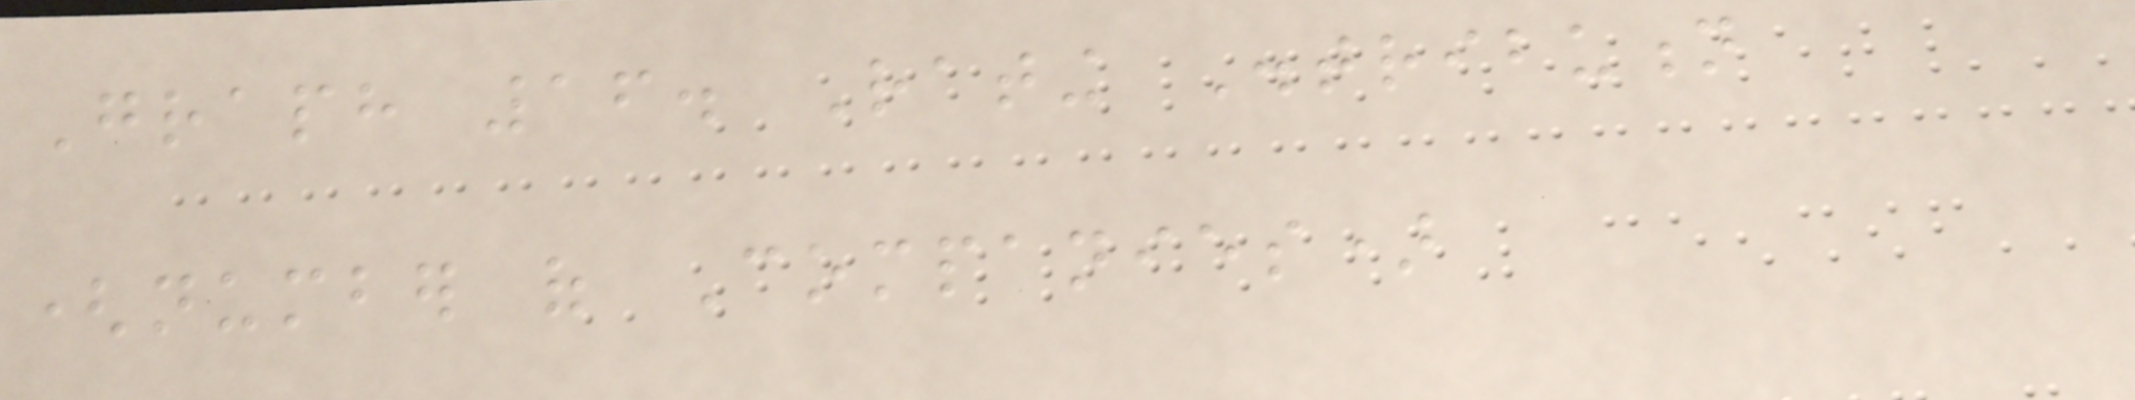Graph 16. Rating Distribution
(number of Companies)
